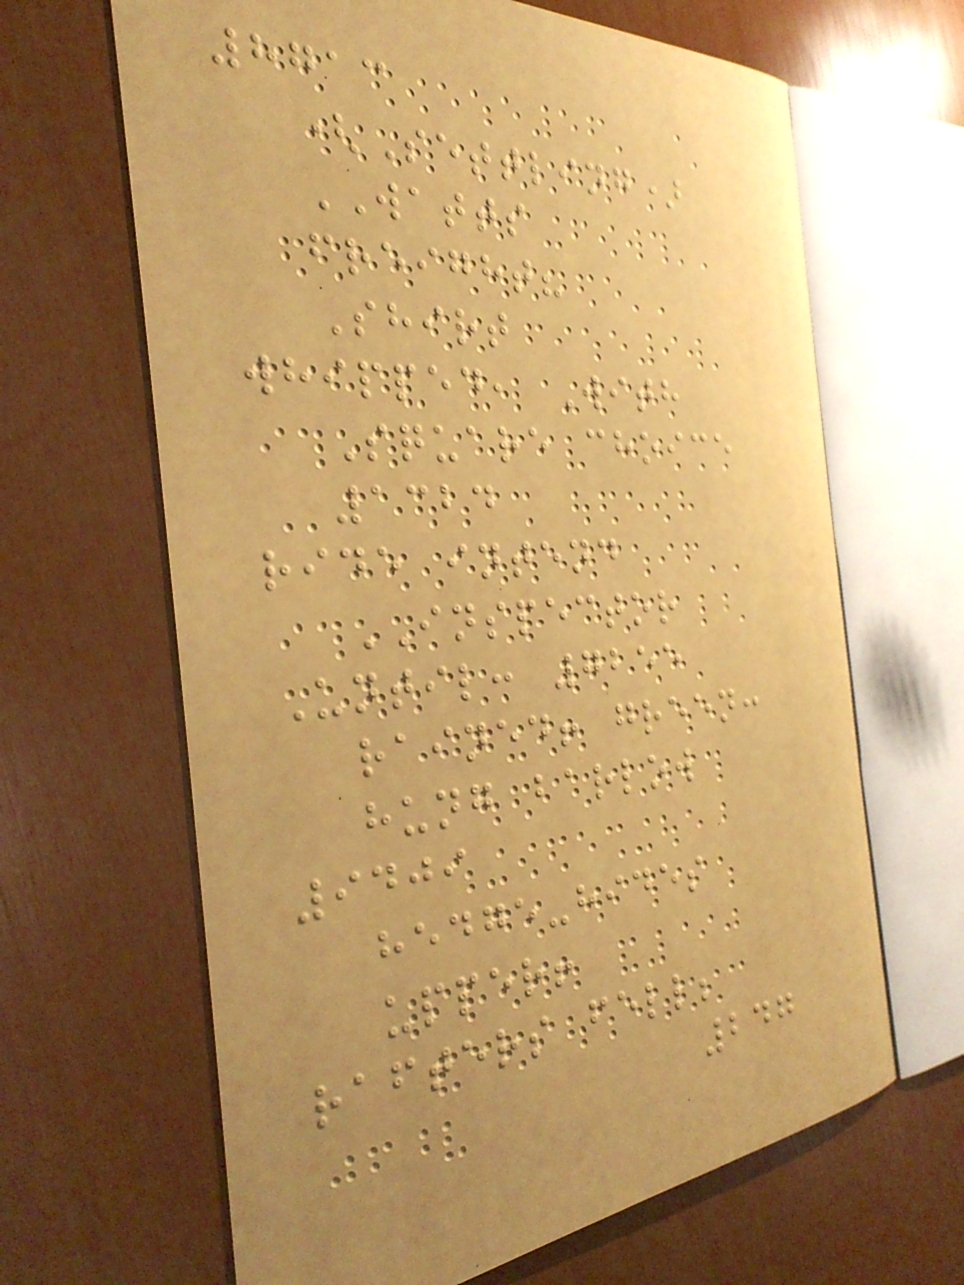8713
(Settling)
WATTS
freight?
Shirt
whipped, With
Square choice
1324
ride intend
INSPECTOR
Until: 7255
rained! green:
hung barlow
9409
hedge-hides
upper!
rafters fell;
247
